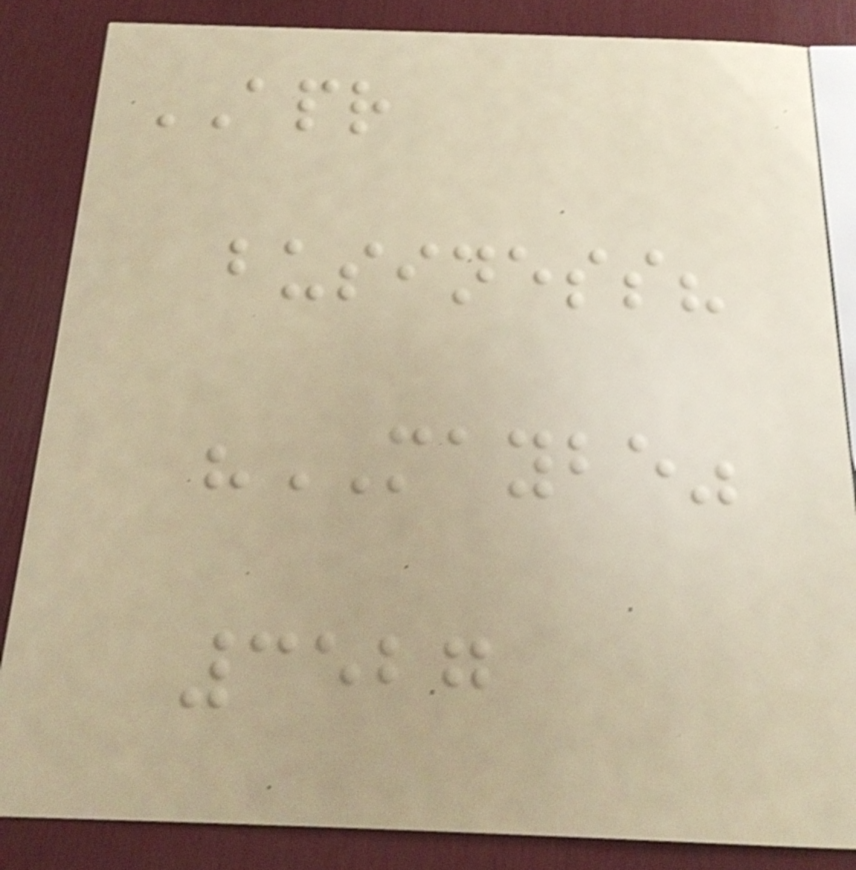APR
business?
"MAYBE"
3527
